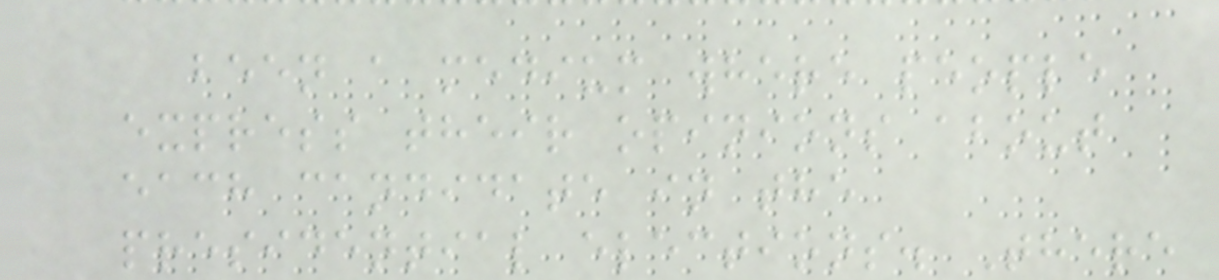been a medium where people
express their opinions about
each candidate in the
presidential elections. There
